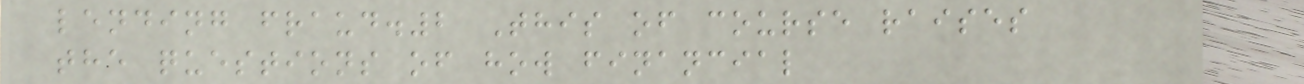lending fraud.2 This of course raises
the questions of how financial
